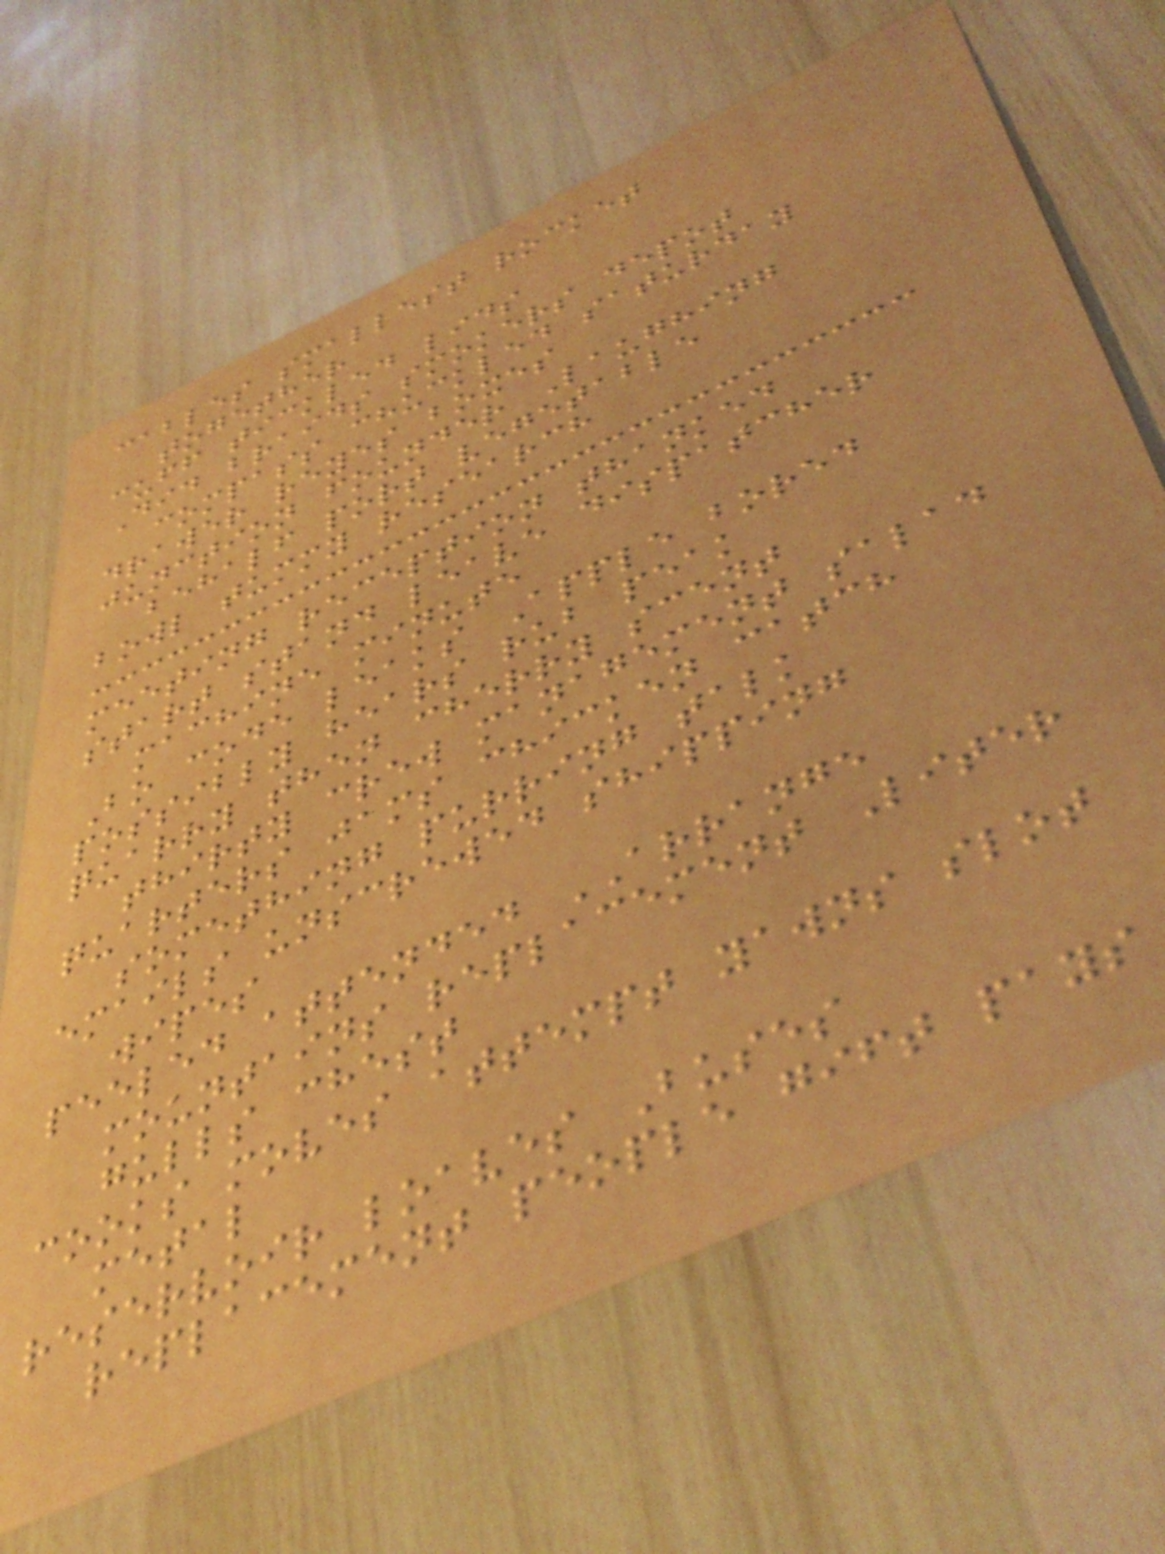cables smallest rocket
together
cuff tickled lids
Did braids smokers depot
compass chuckled saturday
drawer reyes boxes
junction founder Laughing
behalf port vegetable
bowl tummy research
meeting reception thanked
start stand leave dispatcher
machine minute
Bo code leaks Apple bored
possibly hears rub peak
quarry then cherry scent
thirty crew management salad
quarters jams chicken catch
something purring talk
emails unscrewed shipping
wipes
peeled attended ARRANGE
mountains replacement Liter
gulls chest
cooks moves attempt yawns slot
metal
reservoir loaves Buses
replacement people gift pays
